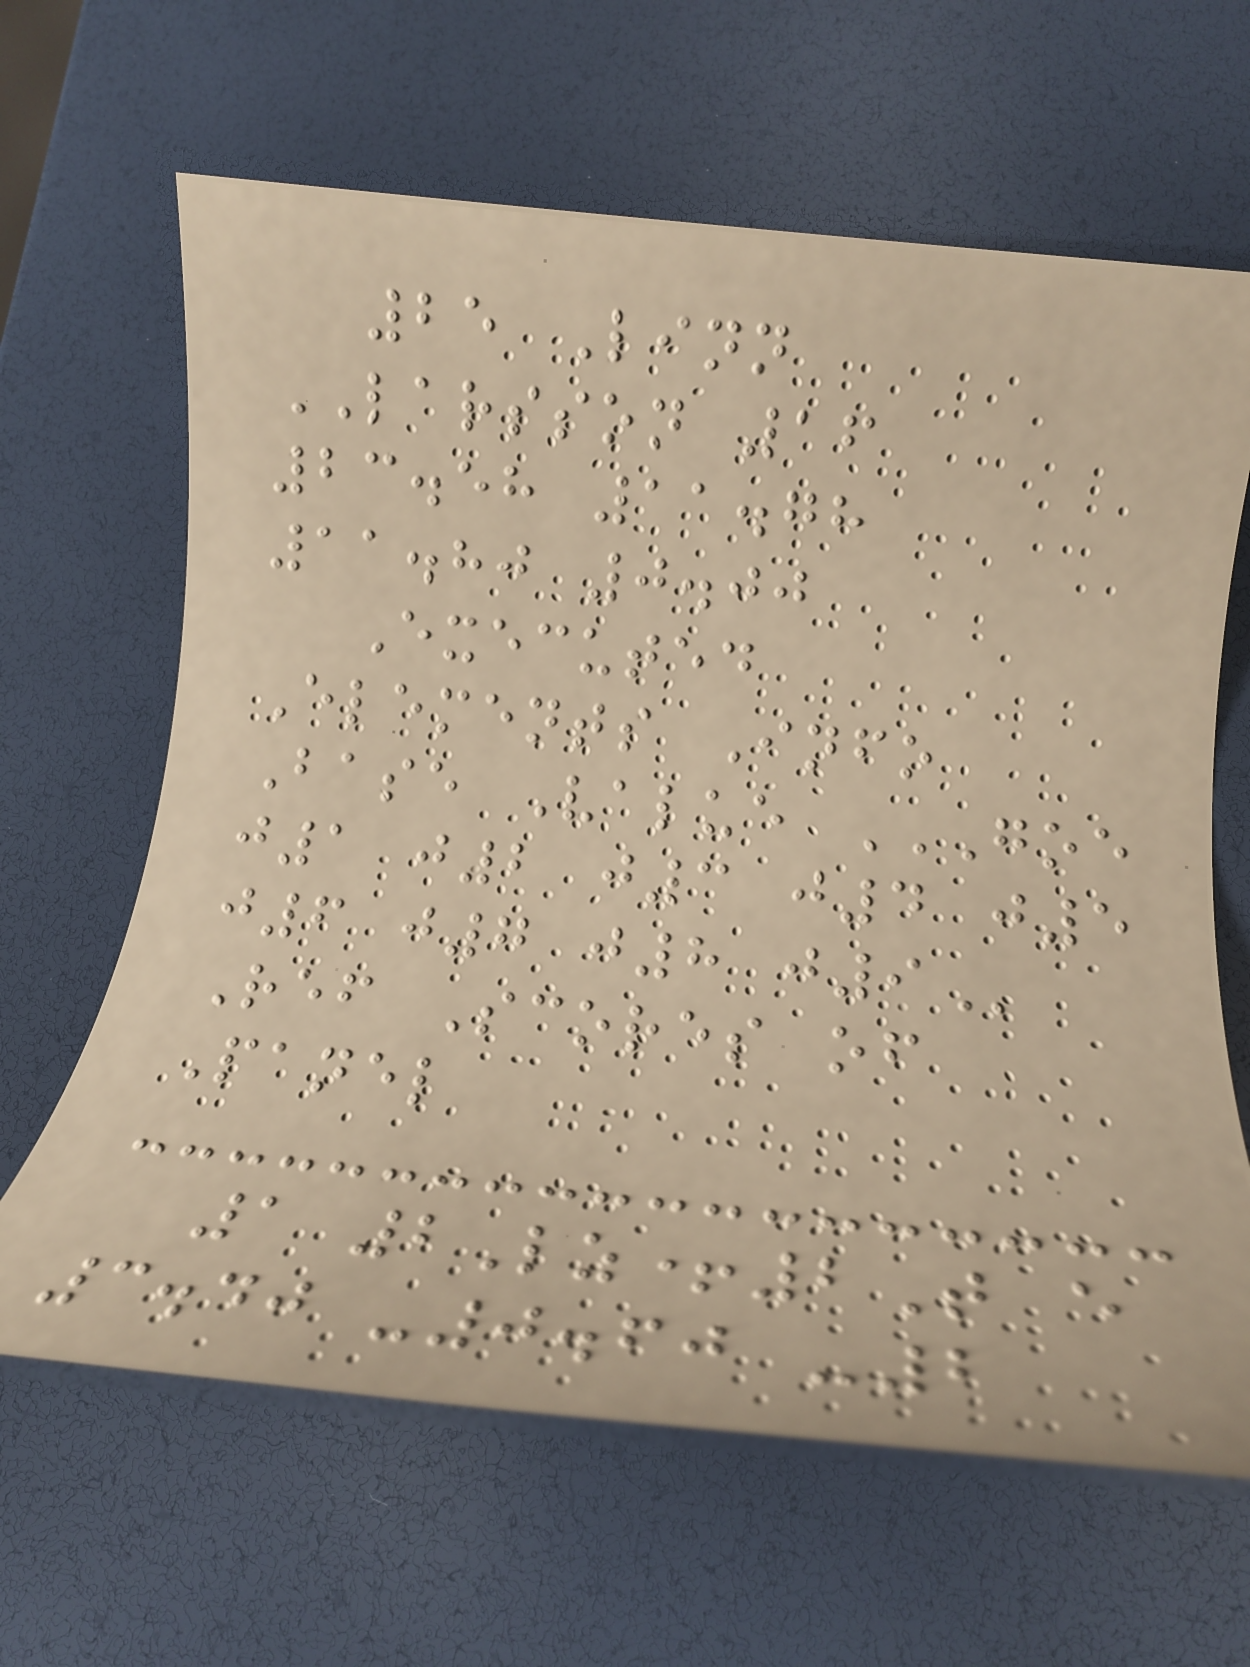25 Linn
LARSSON 16
23.58 11.78
11.80 0.00
Executed
Elements Info
Base Value GOE
J1 J2 J3 J4 J5
J6 J7 J8 J9
Ref Scores of
Panel
1 2Lz+2T e
3.40 -0.60 -2
